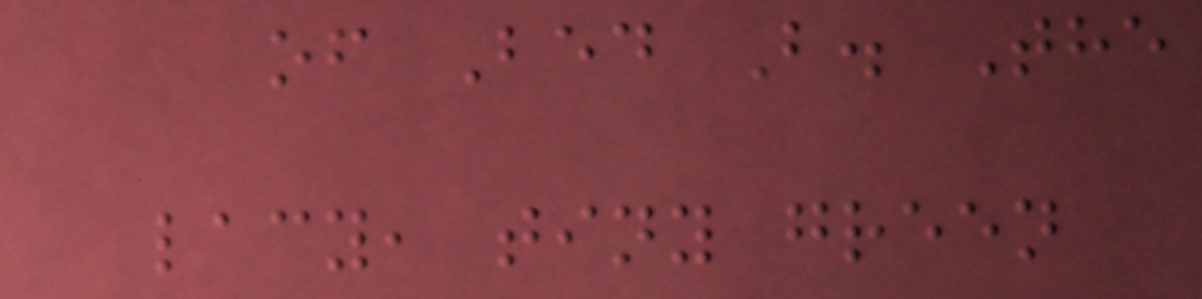of Bed B. The
lacy, tiny green
